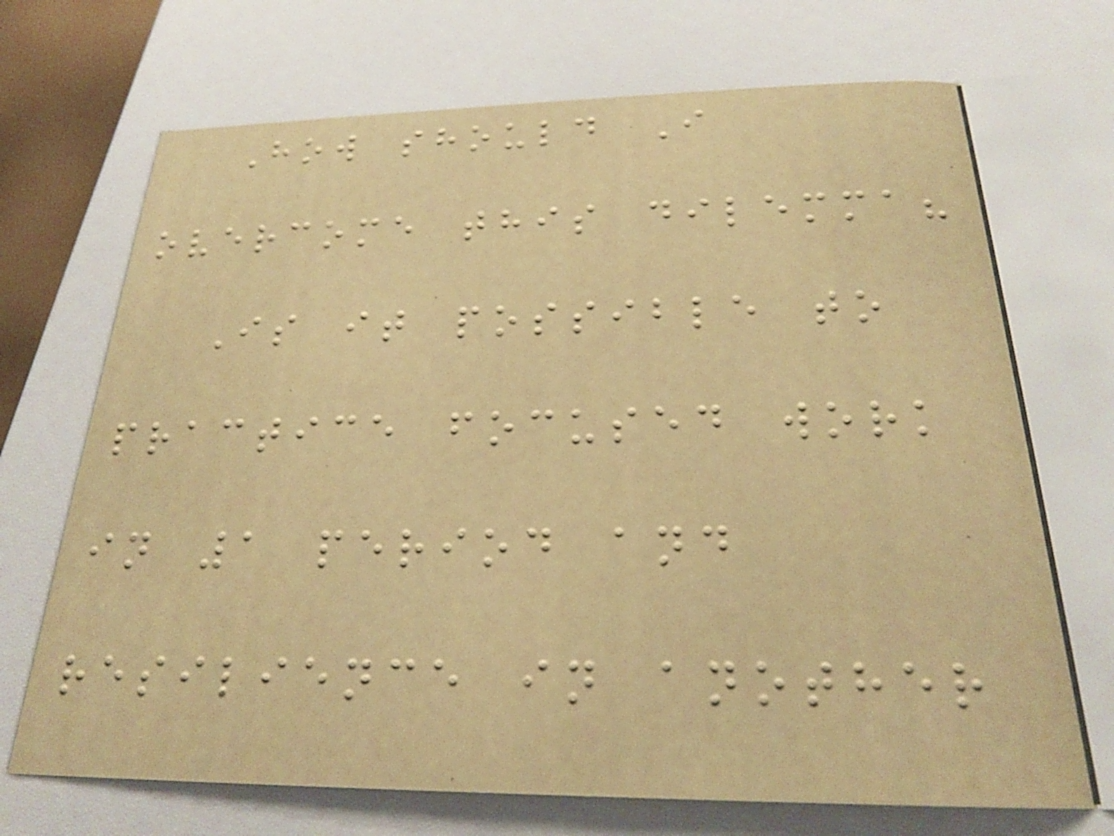How should I
overcome this dilemma?
Is it possible to
practice focused work
in 1 period and
resilience in another
